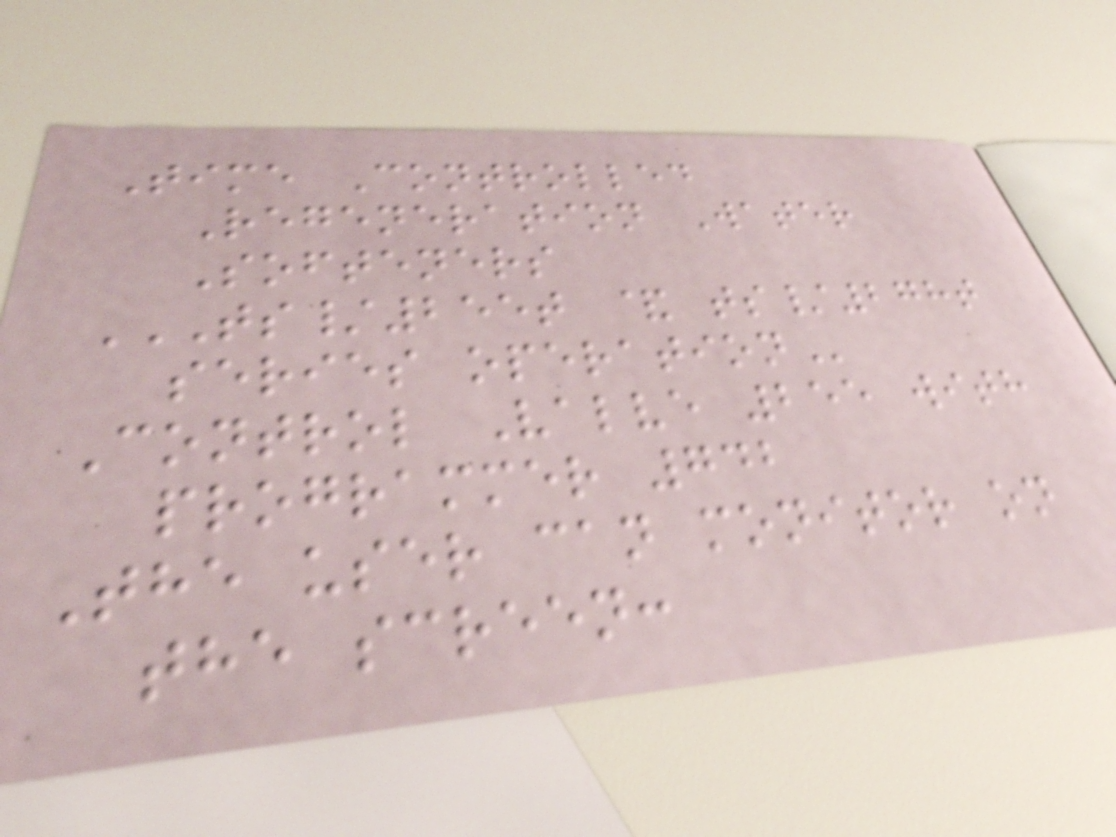Time Controlled
Regeneration Water
Softeners
TS/255T & TS/278T
SERIES OPERATION
Control Valve 255 with
programmer 742
The user can monitor on
the screen:
